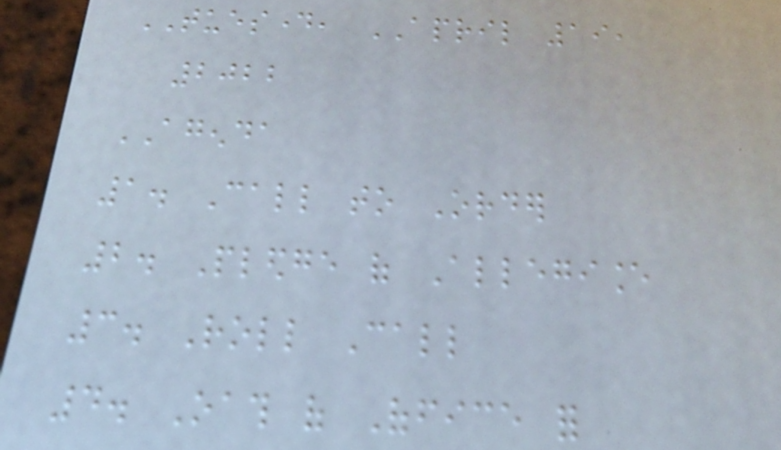TUESDAY, APRIL 19,
2022
AGENDA
1. Call to Order
2. Pledge of Allegiance
3. Roll Call
4. Oath of Office for
